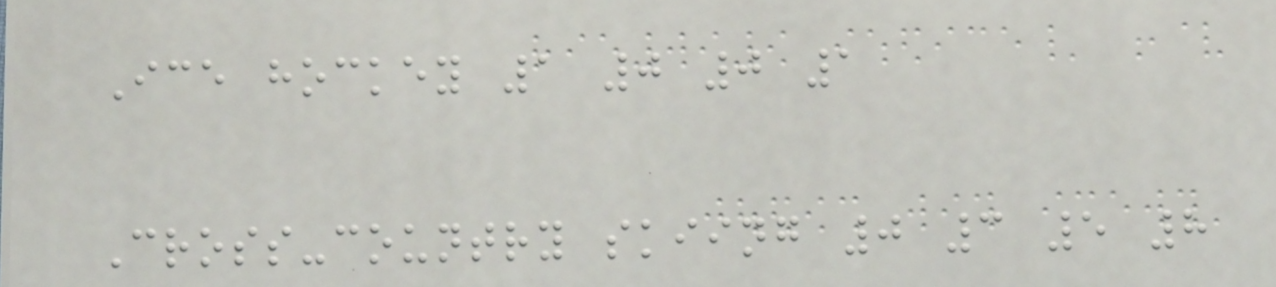Ice hockey 1 0 0 1
Cross-country skiing 0 3 5 8
